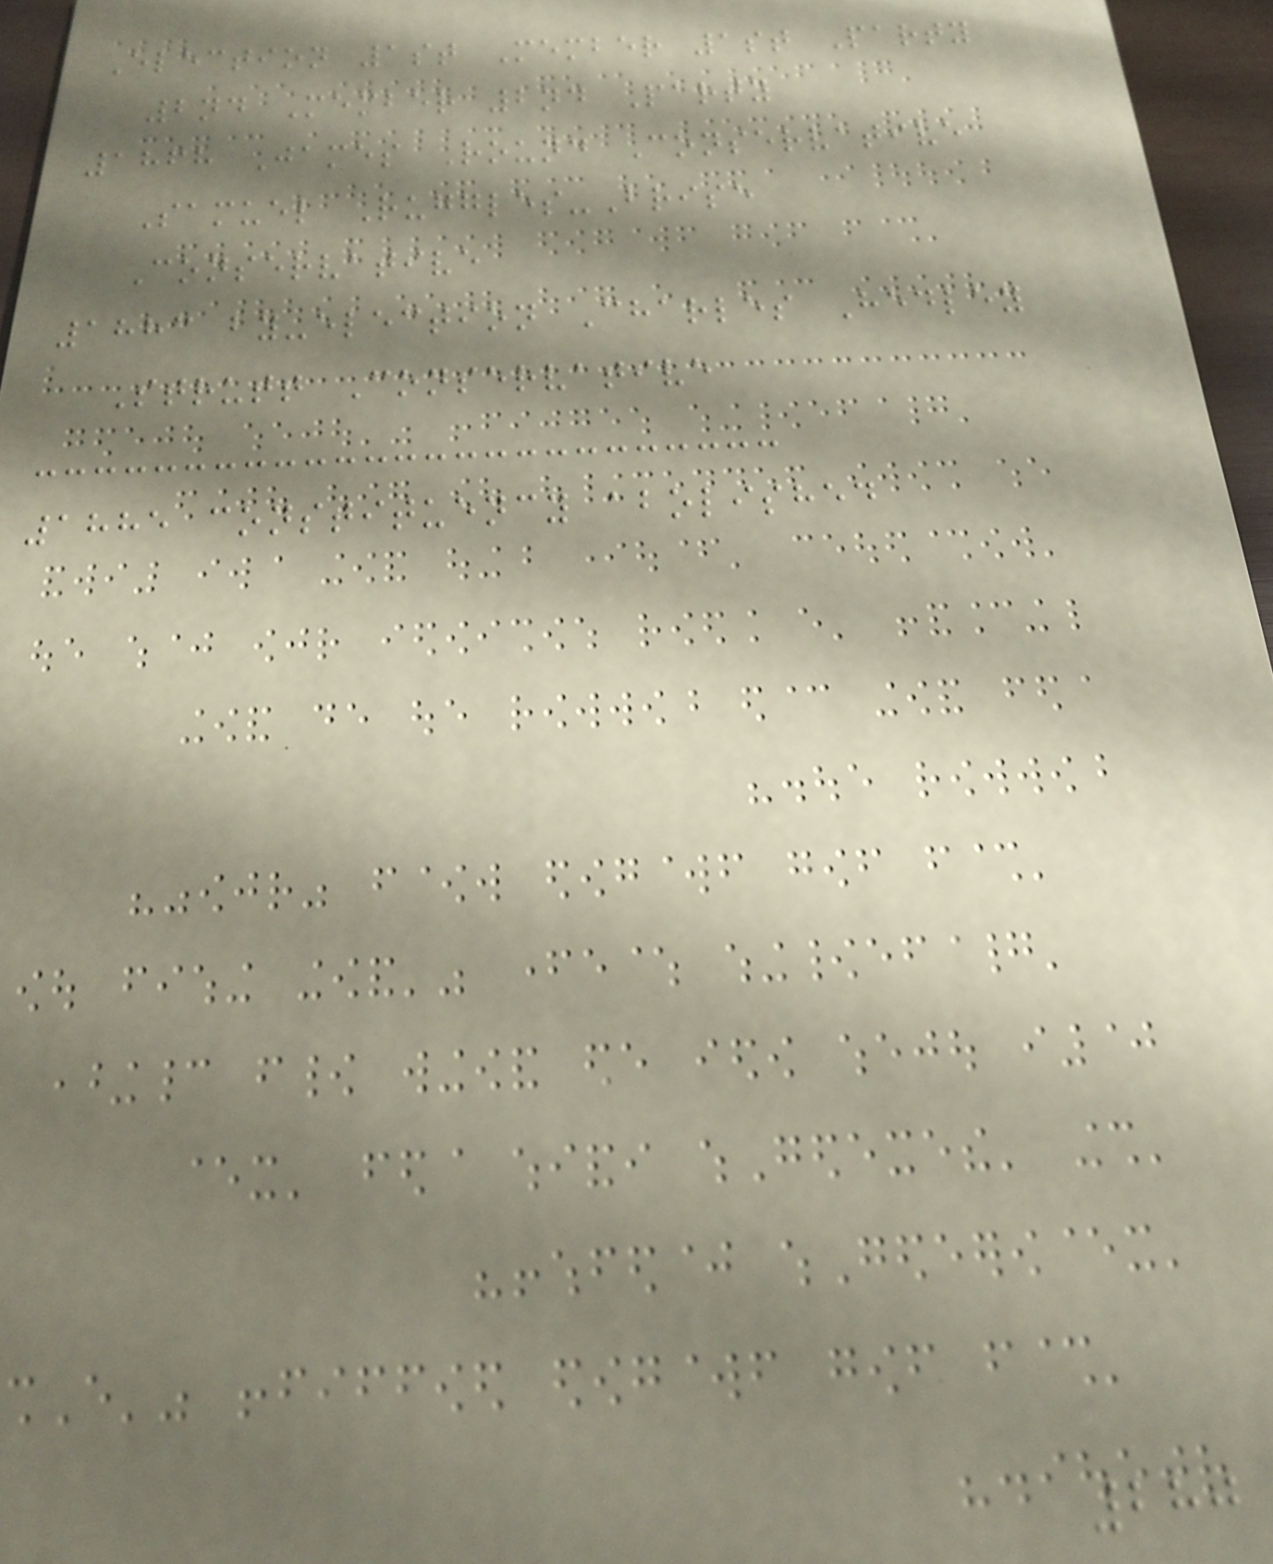Election 1st Member 1st Party
2nd Member 2nd Party
1868 James Round Conservative
Samuel Ruggles-Brise
Conservative
1883 by-election Charles Hedley
Strutt Conservative
1885 constituency abolished
280
